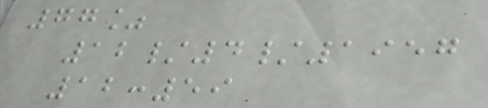77%
12/4/1957
12:59
